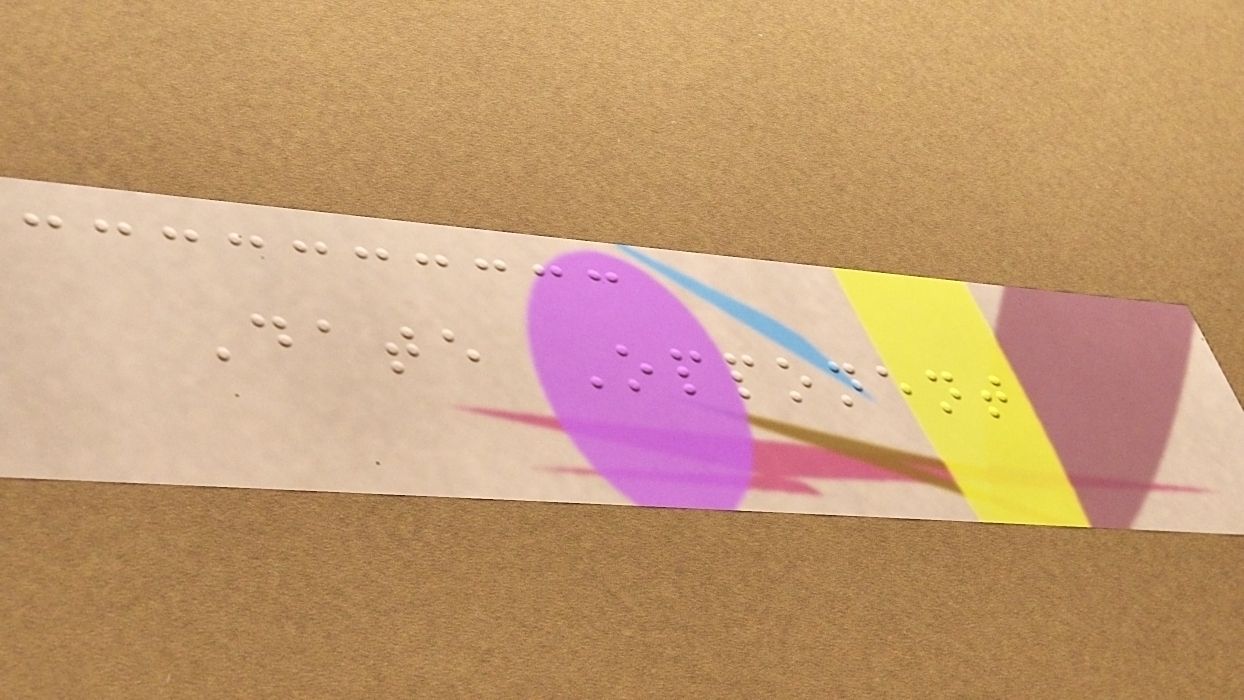Date Opponent
